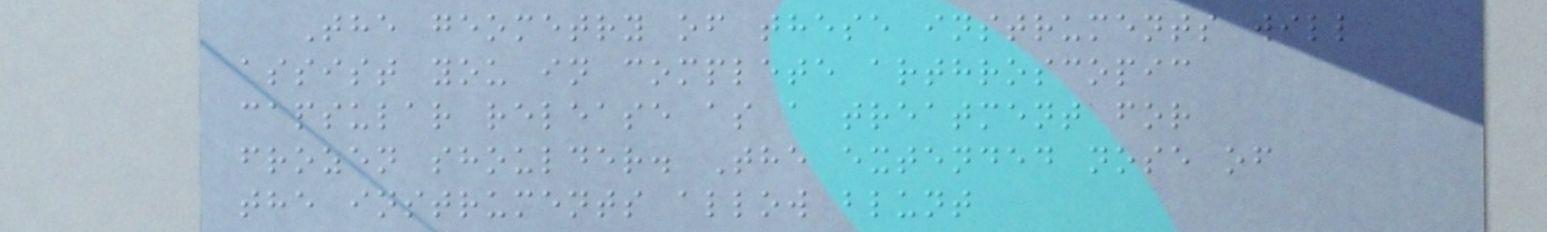The geometry of these instruments will
assist you in complete arthroscopic
capsular release as a treatment for
frozen shoulder. The extended nose of
the instruments allow blunt
